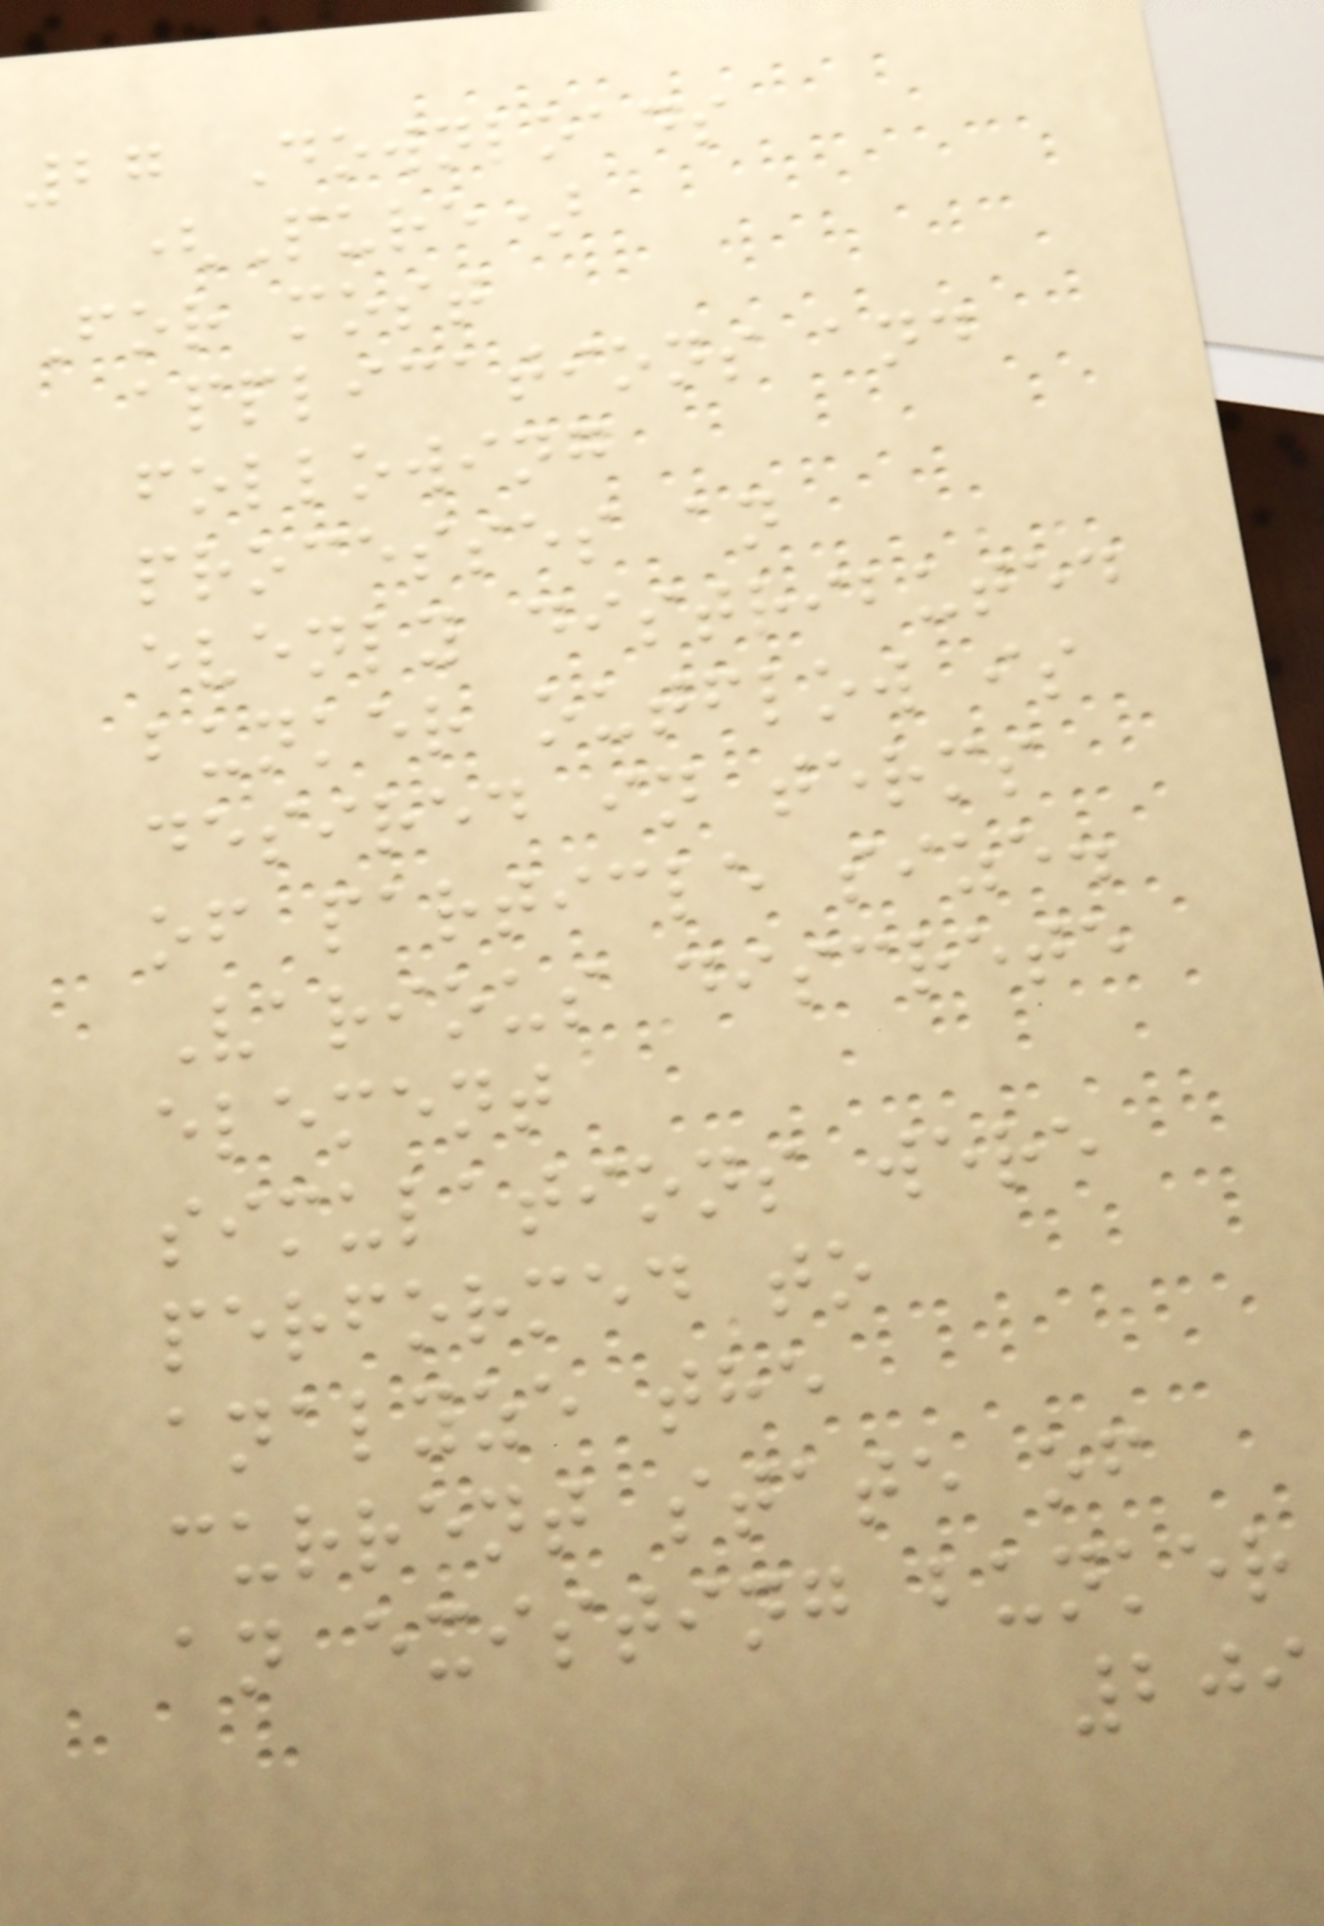27 Downloads
(Pure)
For most
applications and
following
processes an
evenly distributed
bunker outflow is
desired in terms
of particle size.
Various discrete
element
simulations were
performed to
analyze the
current state of
an existing bunker
209
